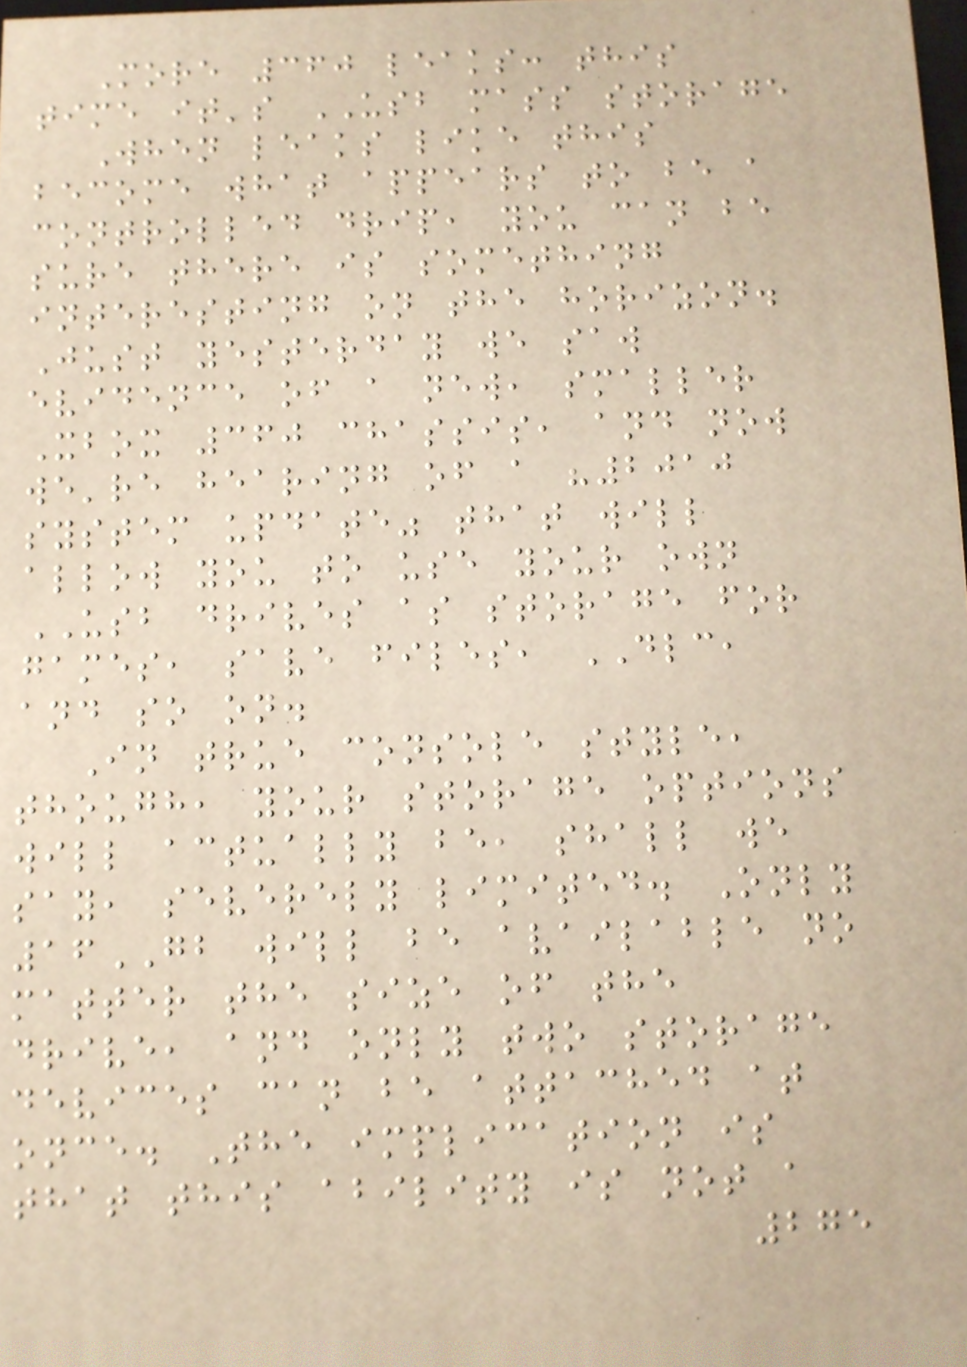More 360 leaks: this
time it's USB mass storage
When leaks like this
become what appears to be a
controlled drip, you can be
sure there is something
interesting on the horizon.
Just yesterday we saw
evidence of a new, smaller
Xbox 360 chassis, and now
we're hearing of a "2010
system update" that will
allow you to use your own
USB drives as storage for
games, save files, DLC,
and so on.
In true console style,
though, your storage options
will actually be, shall we
say, severely limited. Only
16GB will be available no
matter the size of the
drive, and only two storage
devices can be attached at
once. The implication is
that this ability is not a
275
